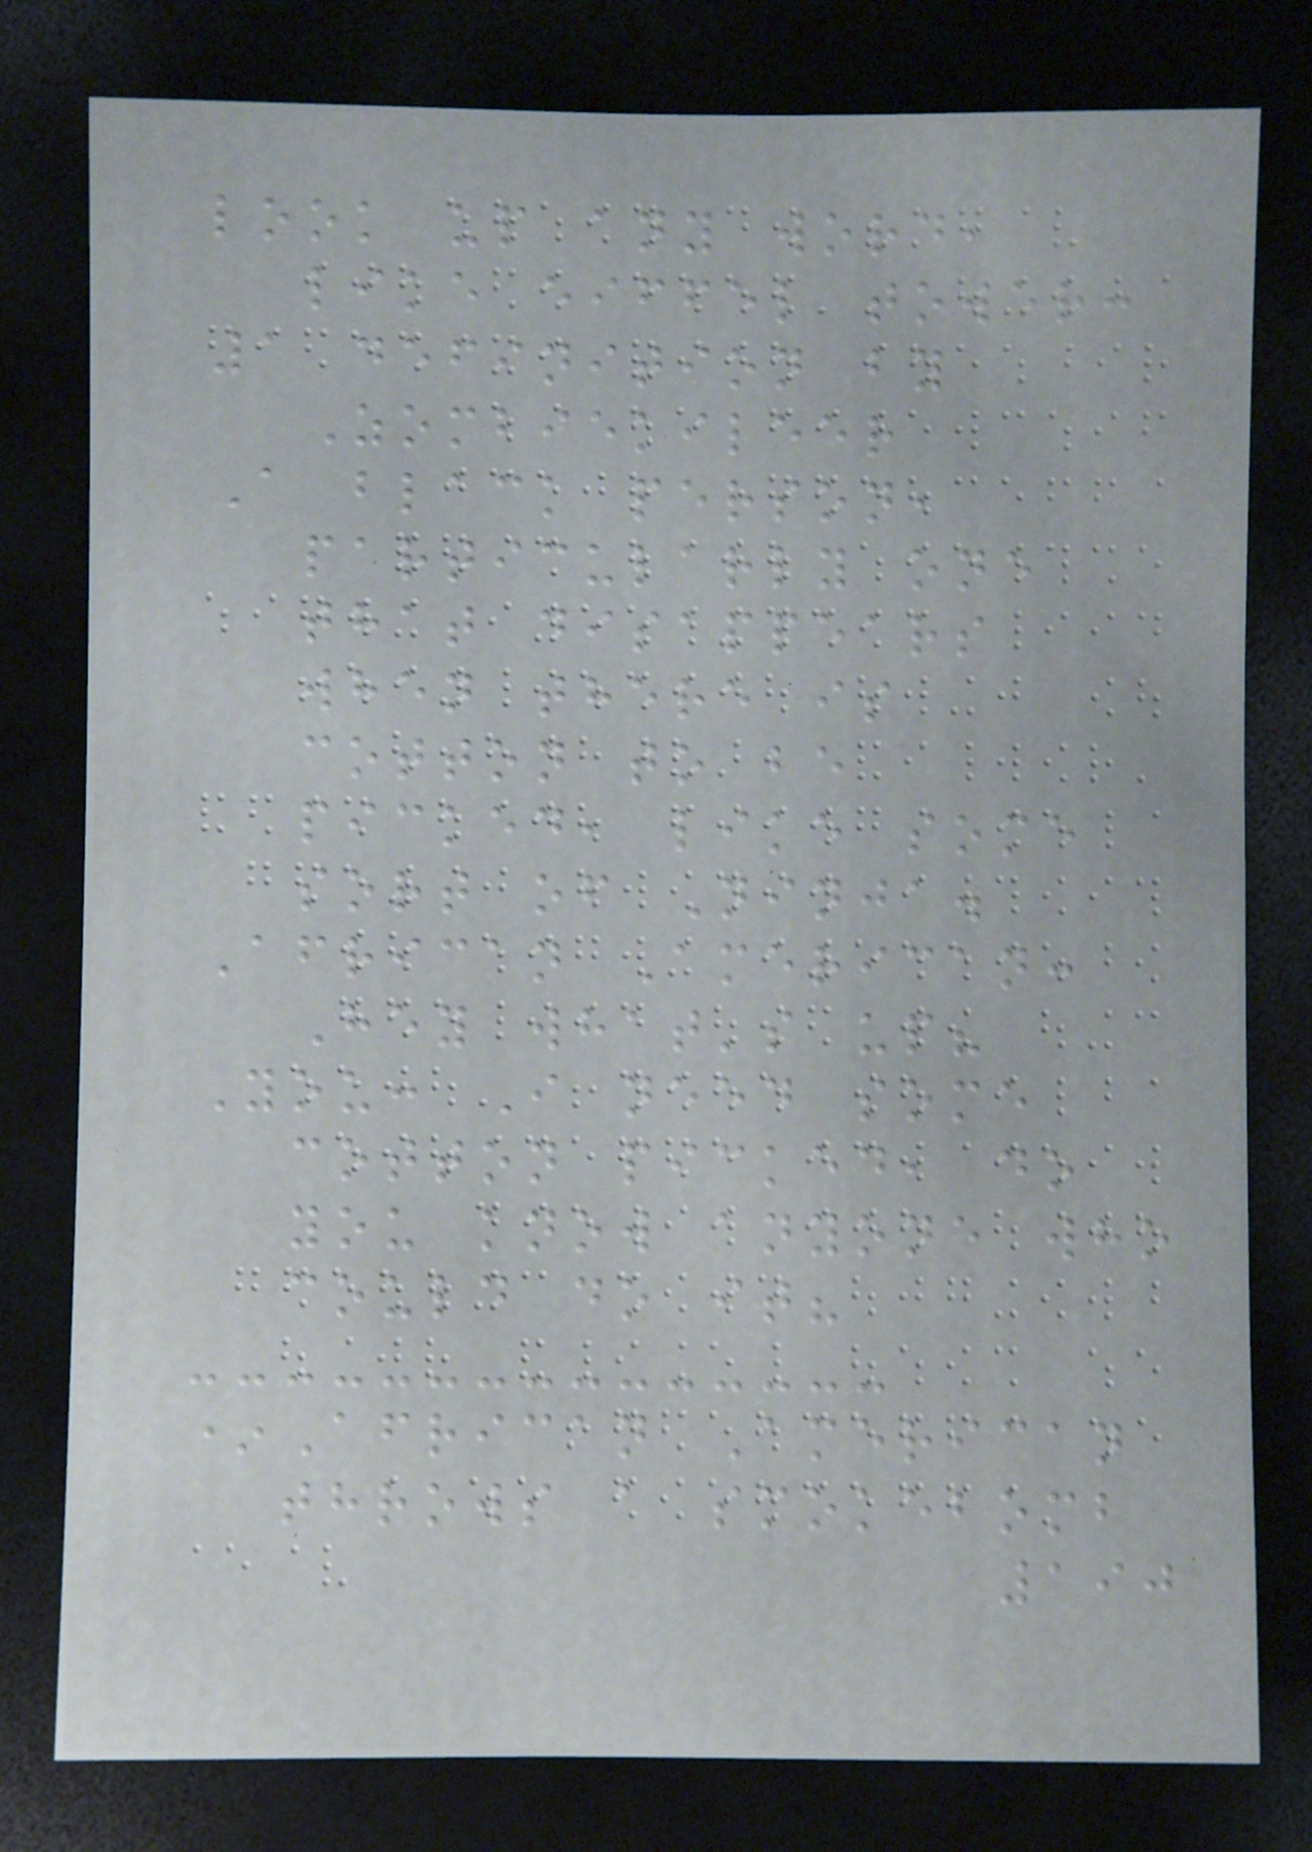look up any word,
like eiffel tower:
1 definition by
Zombiekileer
A black person,
particularly one
that disappears
when there is
cotton to be
picked, like some
sort of Ninja.
African American:
Hey what's up?
You: I need some
cotton picked, do
you know anyone who
could do it?
*African American
throws a smokebomb
190
